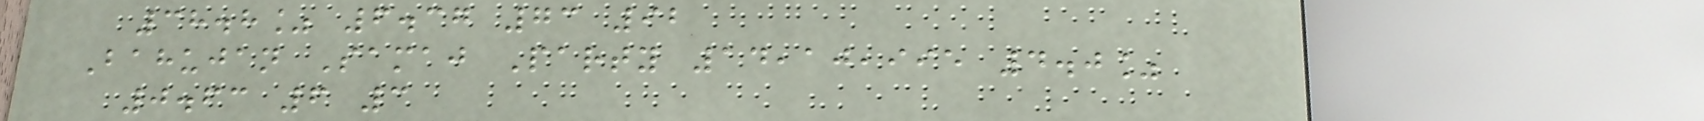38.8% 6.37 73 92
Bahujan Samaj Party 14,10,995 4.0%
0.63 6 3
